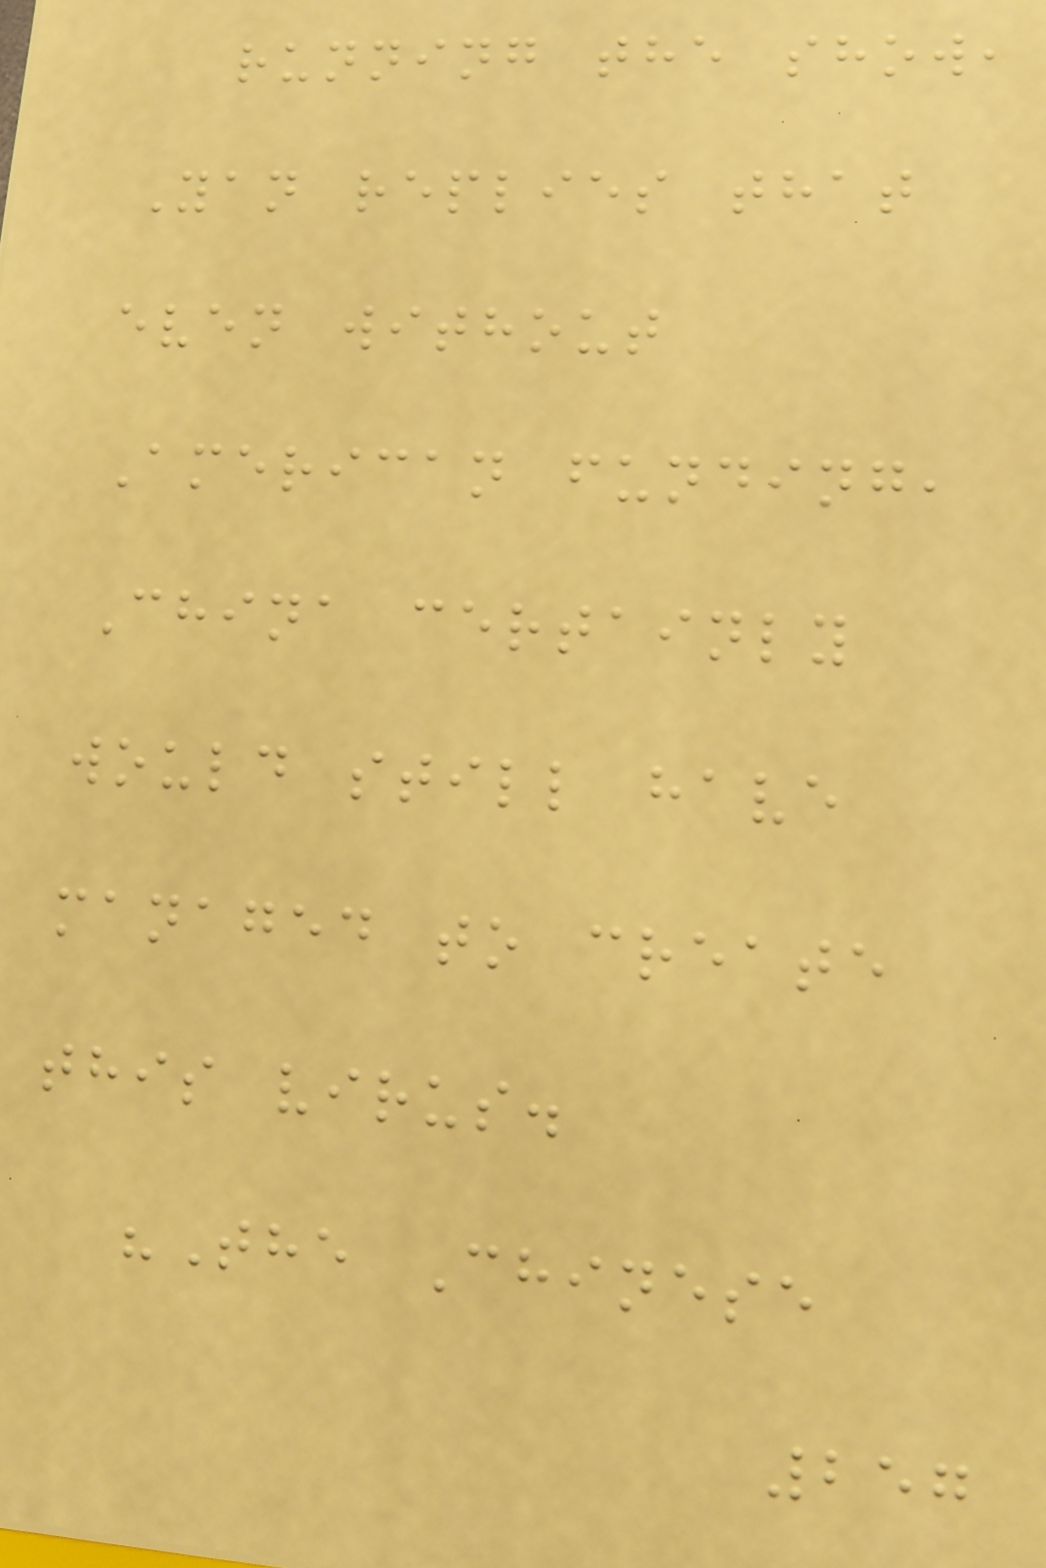running the show,
Yan replies that
even without
American funding,
China certainly
would still have
managed to create
this virus.
"The Chinese
257
